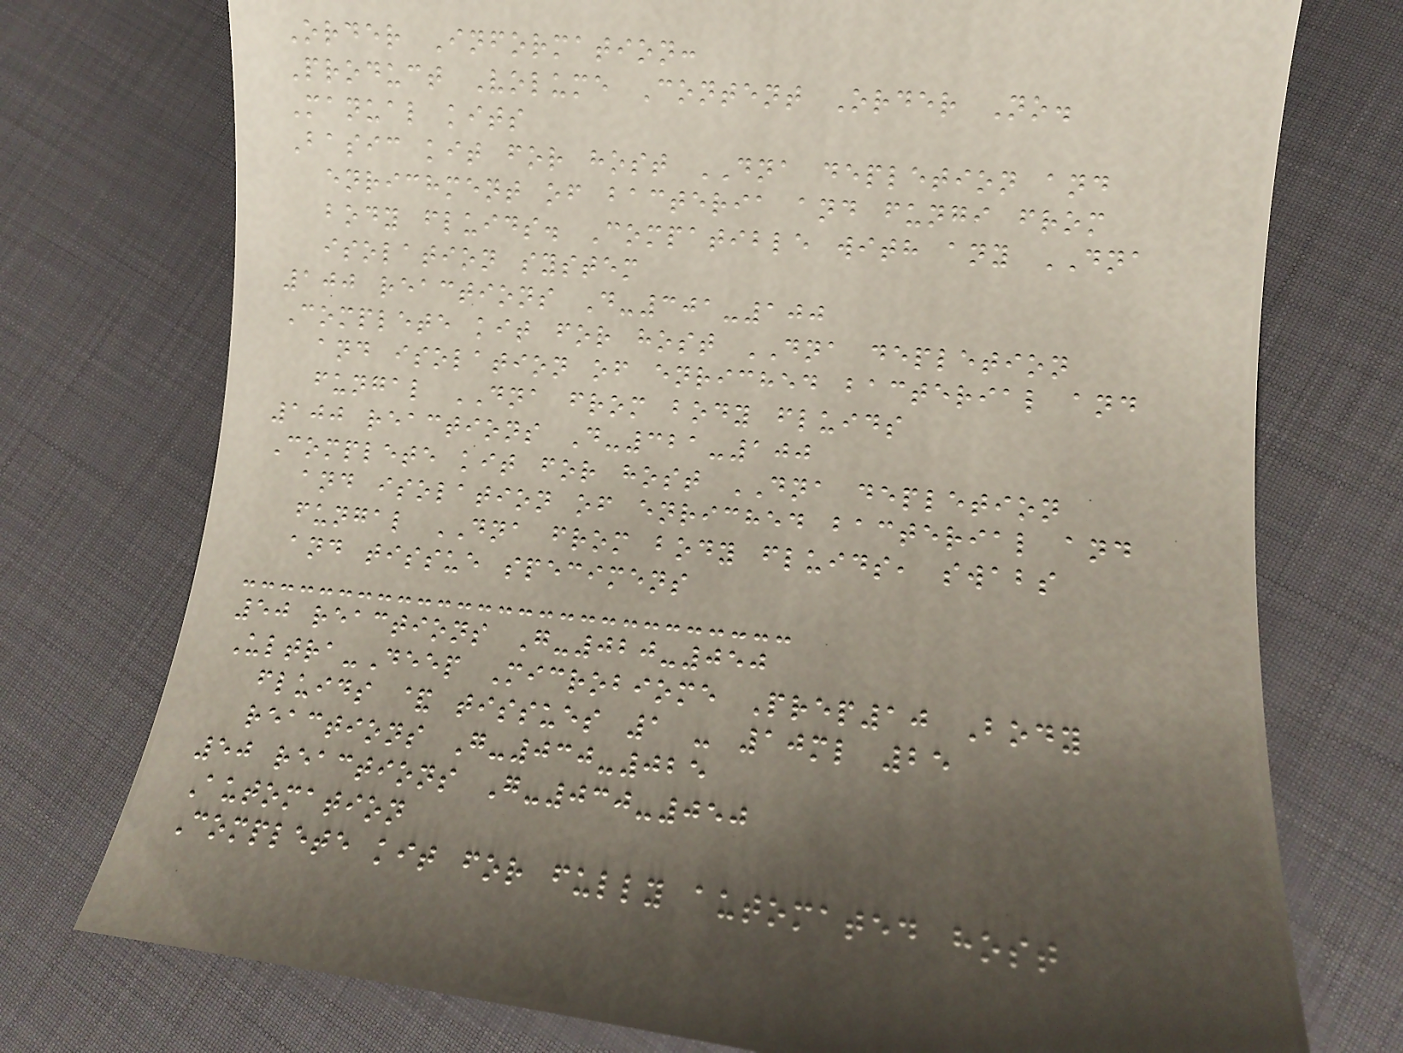Order Information:
Product Volume Content Order No.
Manual kits
Basic kit for host DNA depletion and
enrichment of bacteria and fungi from
body fluids. Compatible with any DNA
isolation system
100 reactions D-301-100
Complete kit for host DNA depletion
and isolation of enriched bacterial and
fungal DNA from body fluids
100 reactions D-321-100
Complete kit for host DNA depletion
and isolation of enriched bacterial and
fungal DNA from body fluids, swabs
and tissue specimens
50 reactions G-020-050
Ultra-Deep Microbiome Prep10 Body
fluids & tissues 1 - 10ml 25
reactions G-030-025
50 reactions G-030-050
Automation
Complete kit for fully automated host
